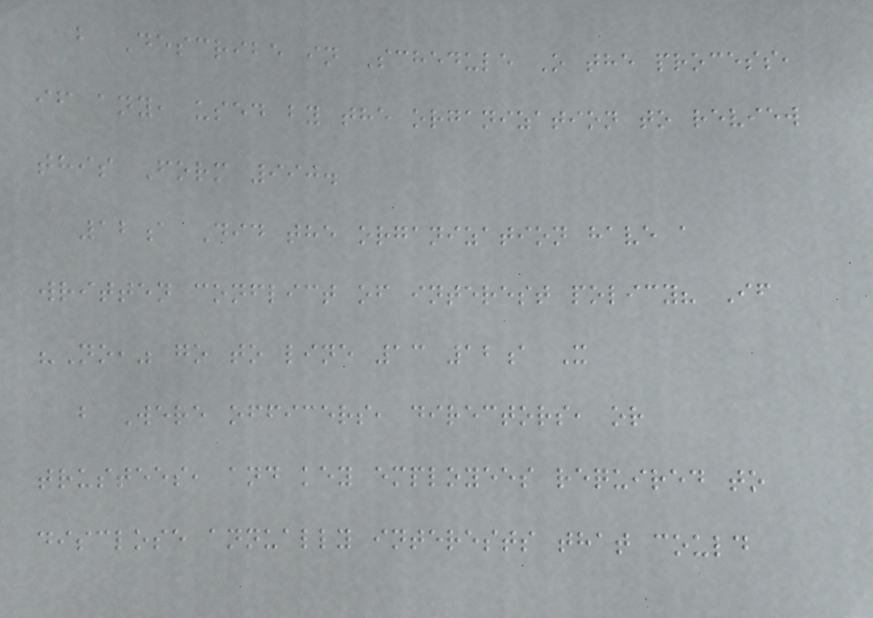b Describe in Schedule O the process,
if any, used by the organization to review
this Form 990.
12a Did the organization have a
written conflict of interest policy? If
"No," go to line 13 12a X
b Were officers, directors, or
trustees, and key employees required to
disclose annually interests that could
